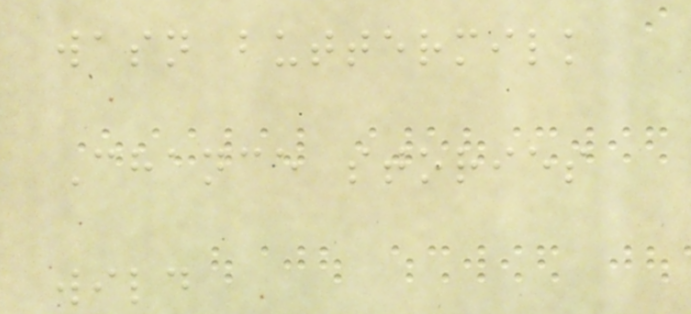wasn buttermilk
Chance stories
wild
